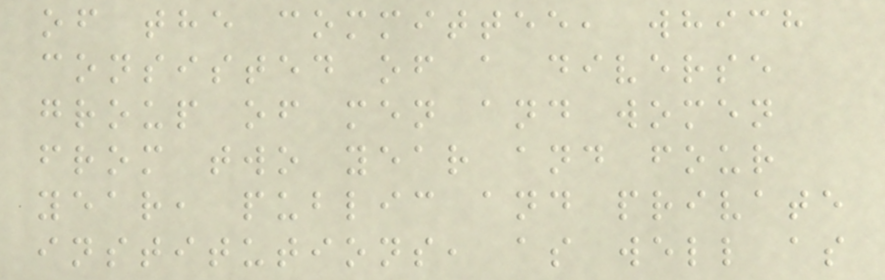of the committee, which
consisted of a diverse
group of men and women
from two year and four
year, public and private
institutions, as well as
